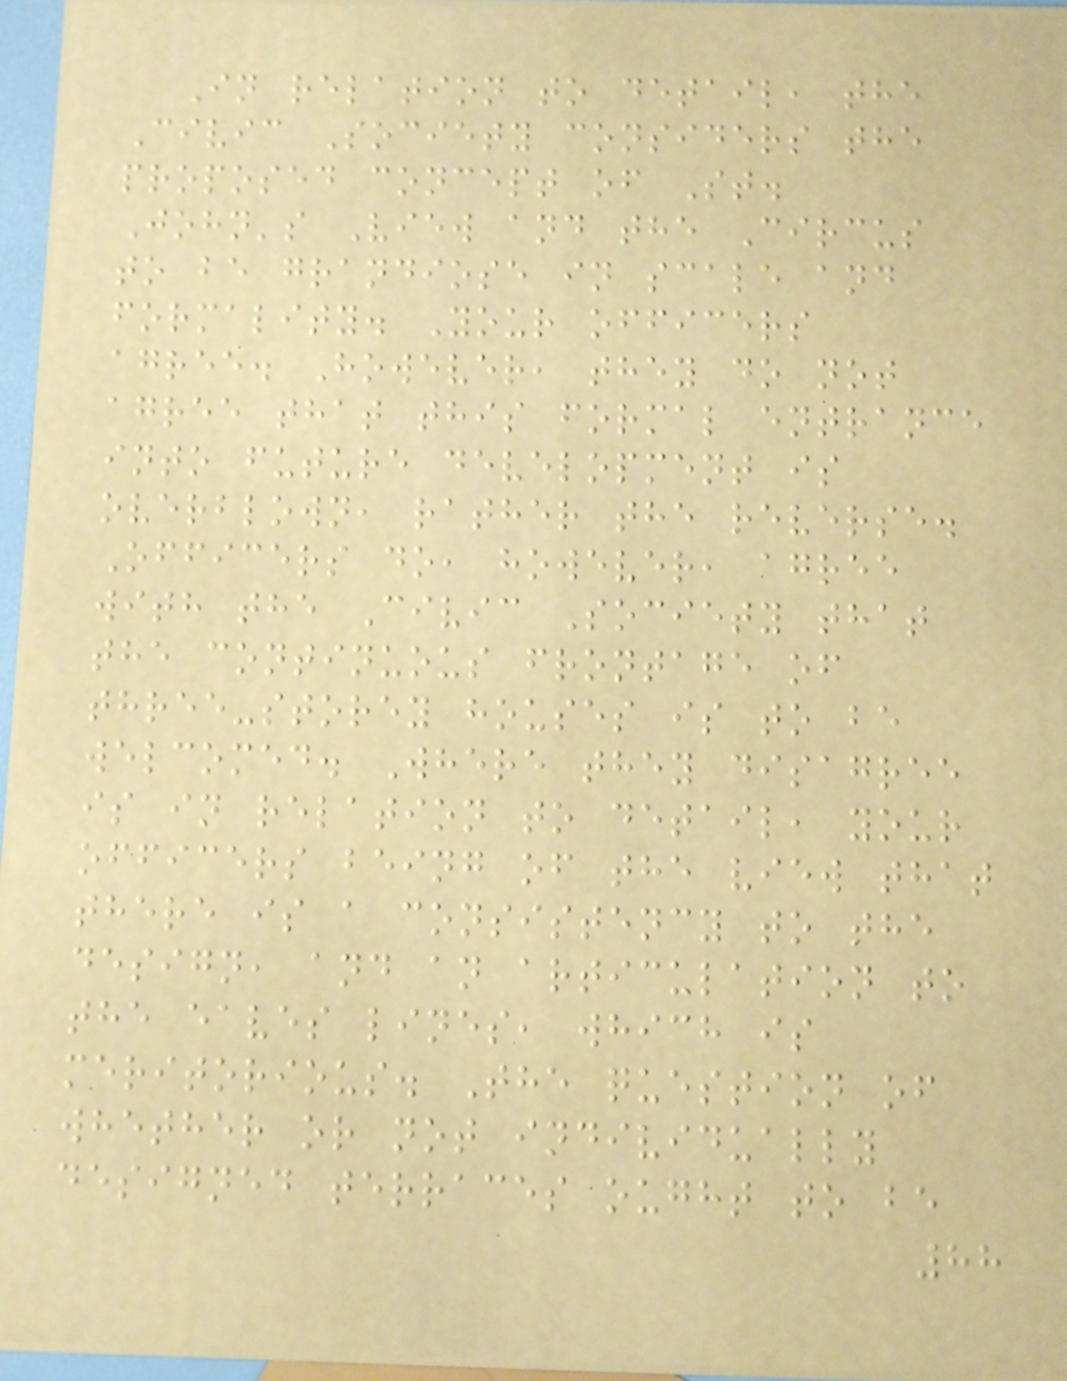In relation to detail, the
Civic Society considers the
proposed concept of St.
John's View and the Circus
to be grandiose in scale and
formality. Your officers
agree. However, they do not
agree that this formal entrance
into future development is
overblown, rather the reverse.
Officers do, however, agree
with the Civic Society that
the continuous frontage of
three-storey houses is to be
welcomed. Where they disagree
is in relation to detail, your
officers being of the view that
there is a consistency to the
design, and an articulation to
the eaves lines, which is
meritorious. The question of
whether or not individually
designed terraces ought to be
88
